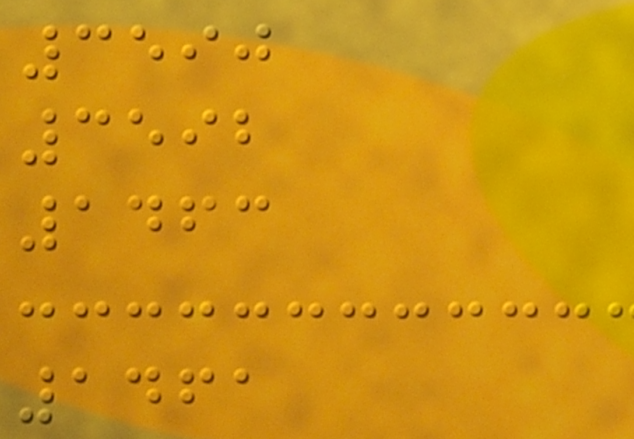3590
3592
1463
1461
